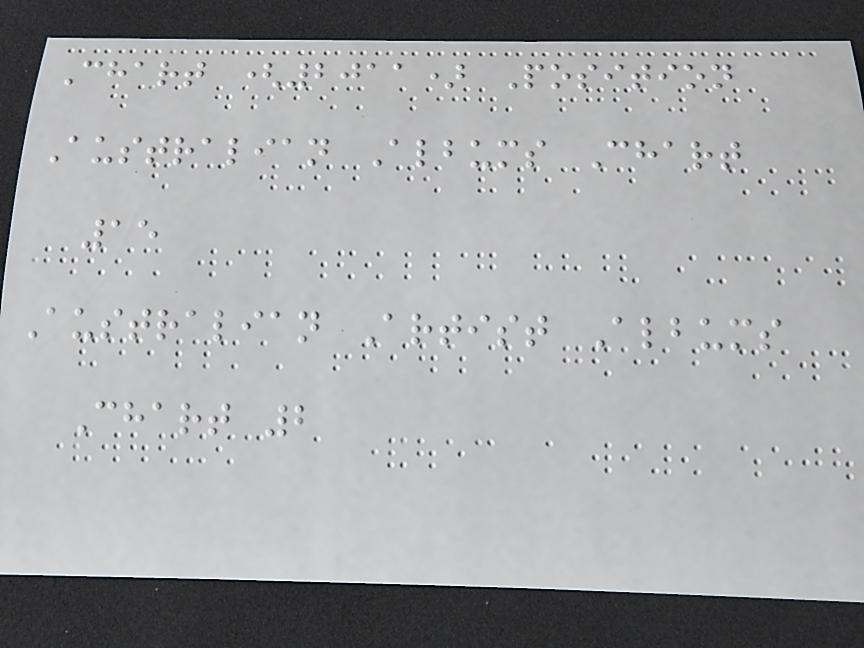Chart (2011) Position
Australian Albums Chart
15
Australian Artist Albums
Chart 2
